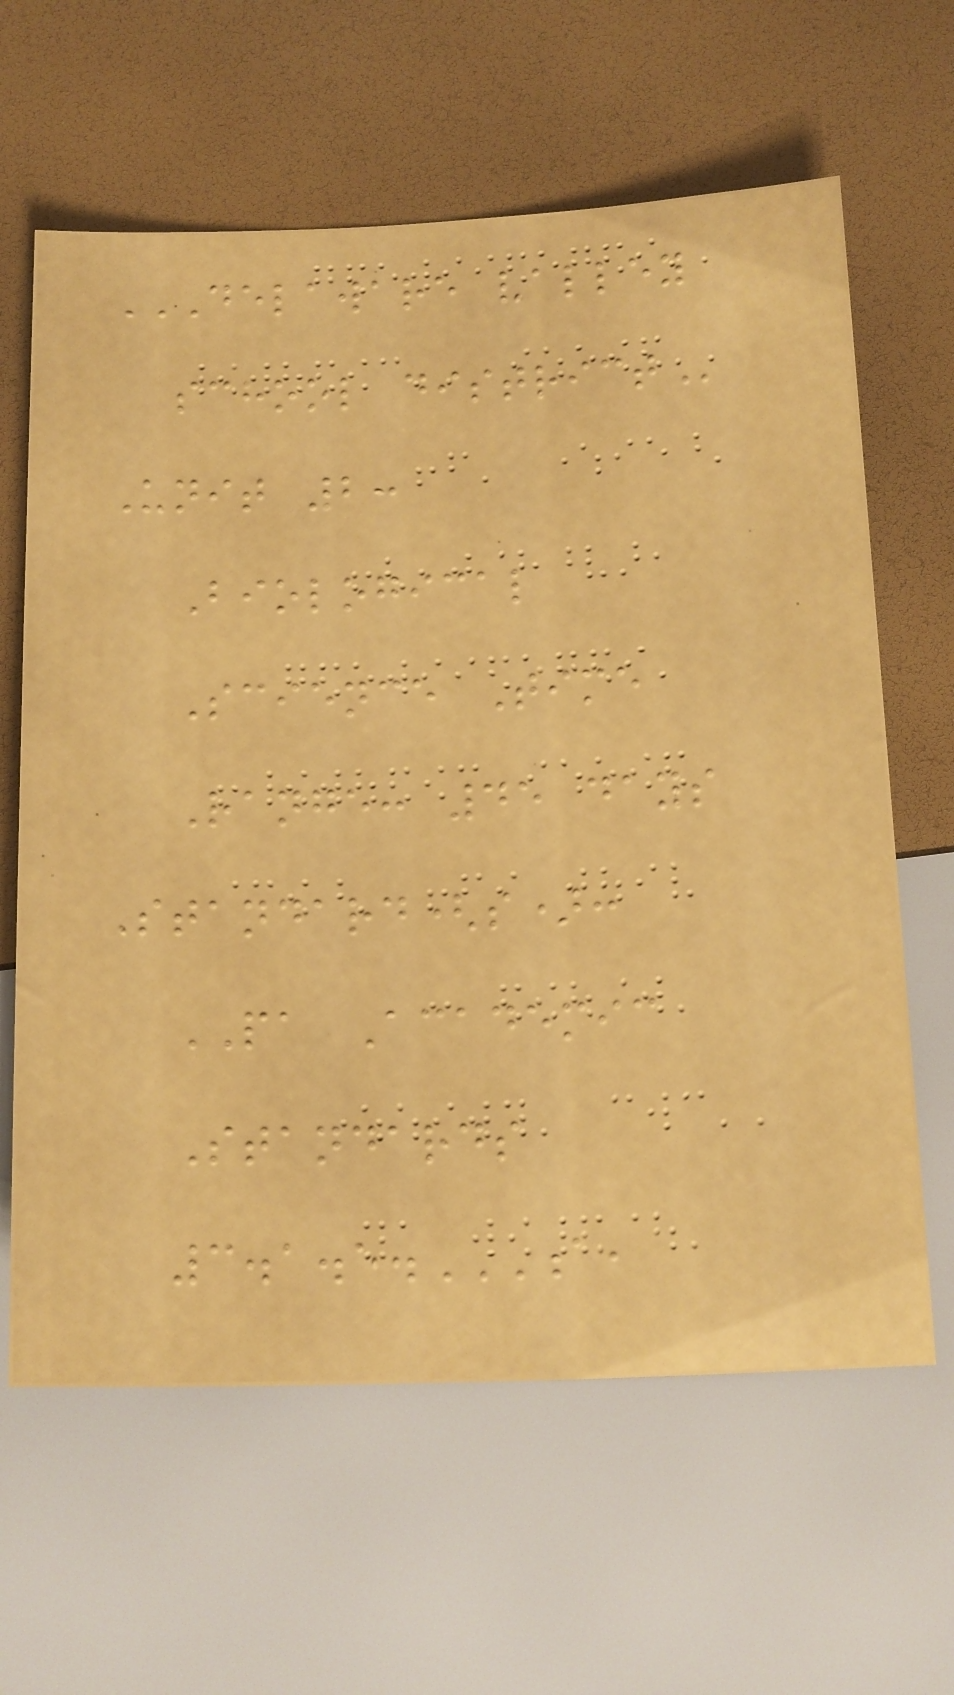DELAWARE VALLEY
SCHOOL DISTRICT
Unit 2:
Biological
Science Time
Range: 45 days
Standard(s):
PA Academic
Standards
3.1.5.A,
